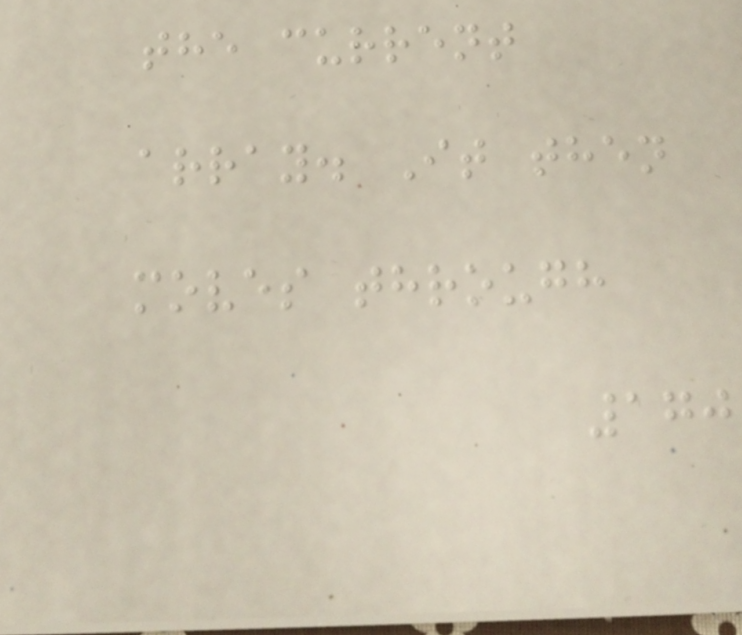the current
array. It then
moves through
170
